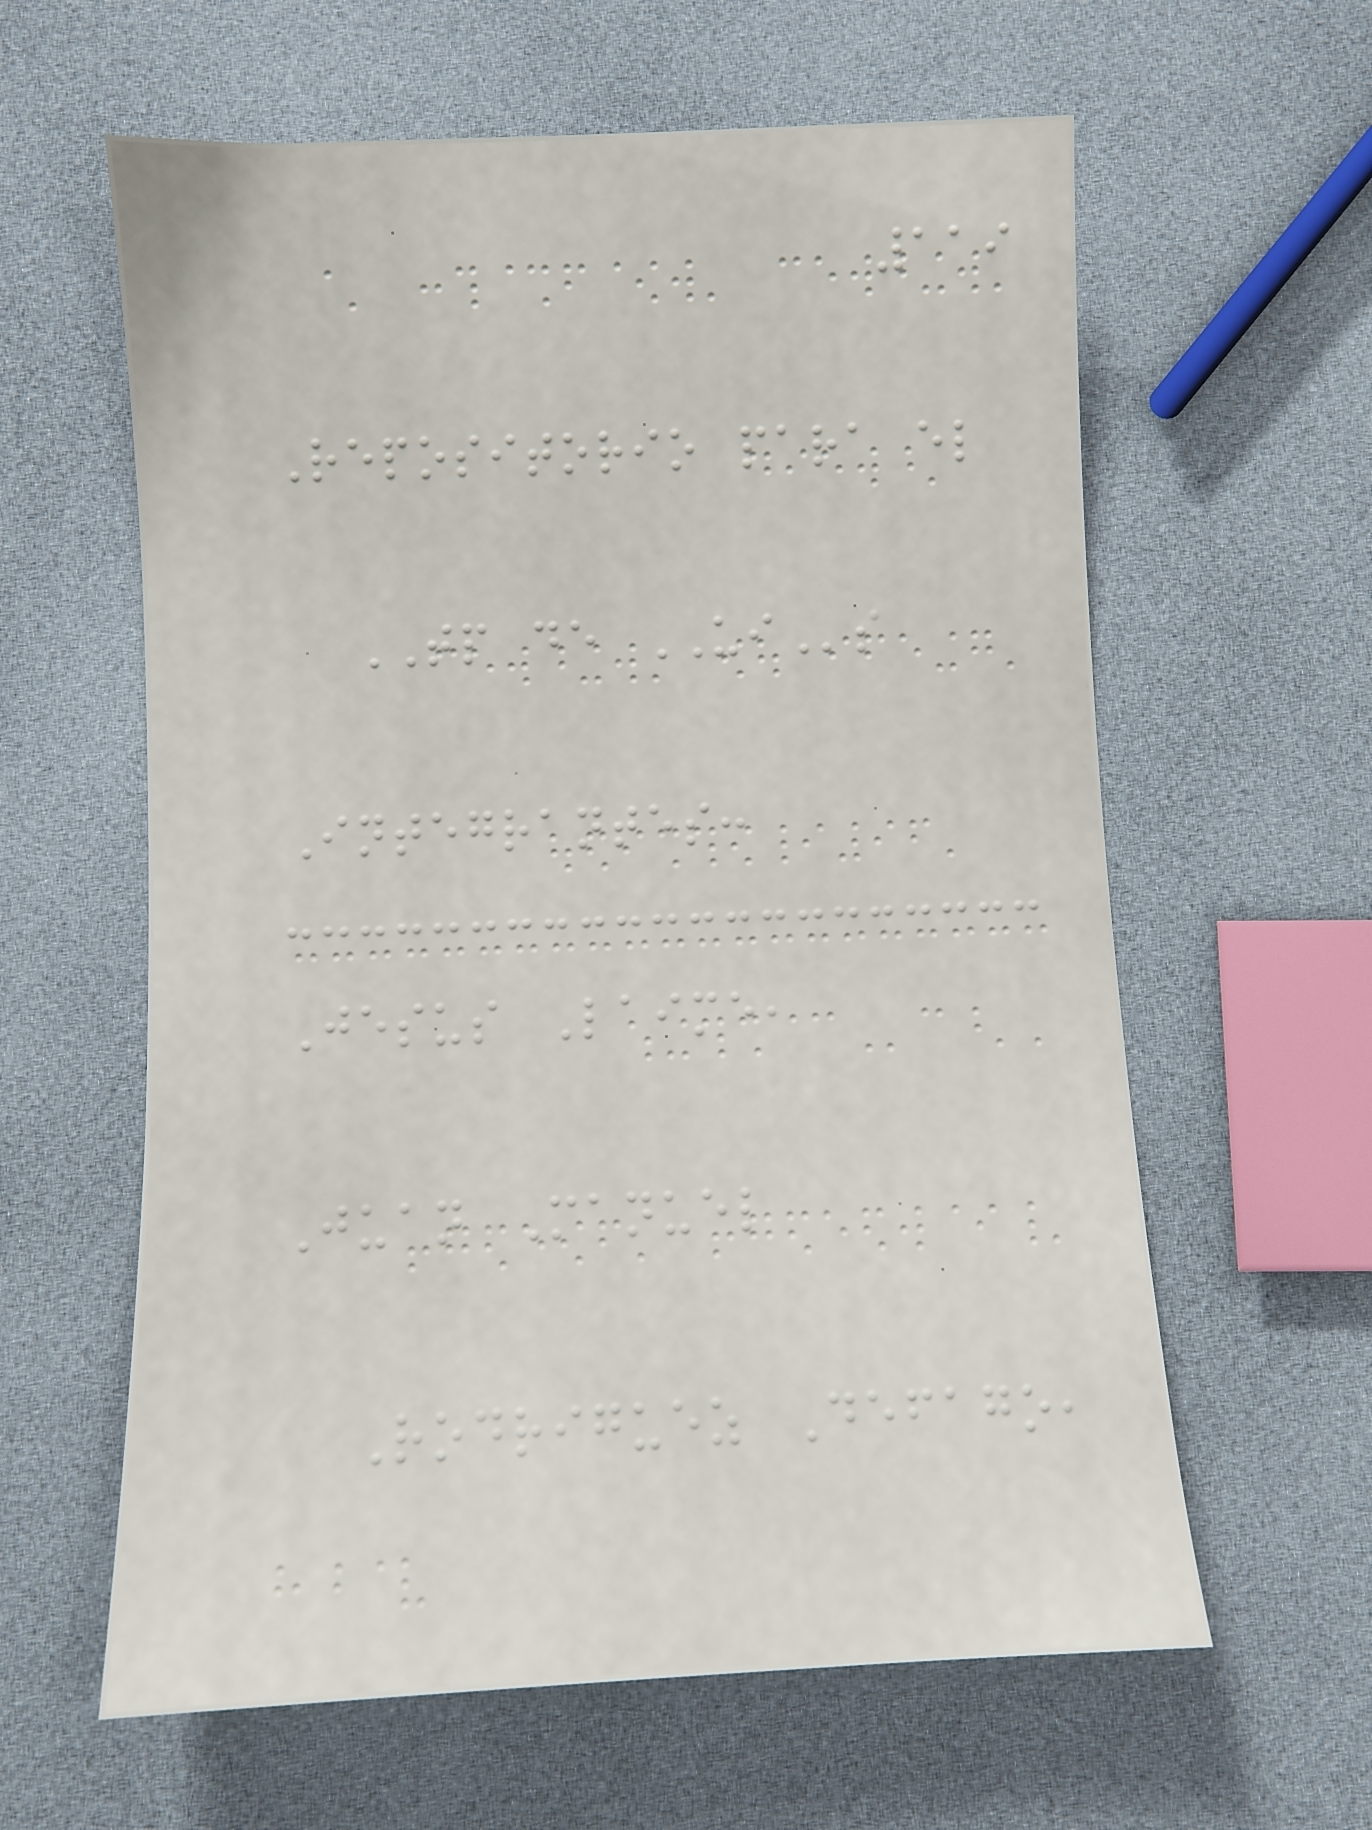119
Repositorio para el
TP de UIs
Integrantes:
Jesus Laime,
Juan Manuel
Rodriguez Defago,
